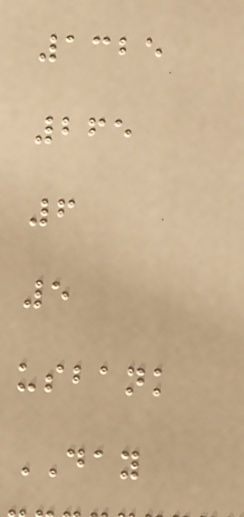1325
265
6
5
usbank
DAY
